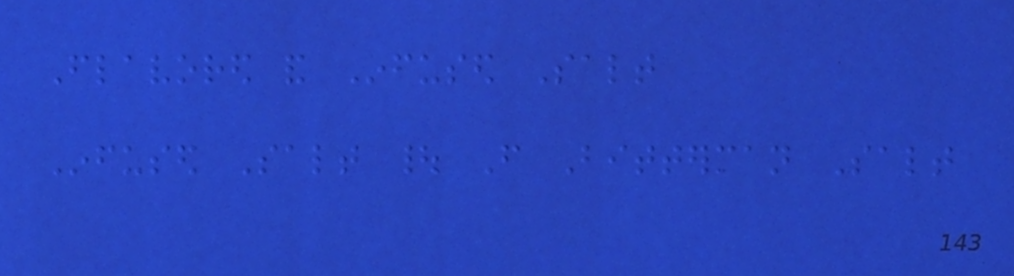Flavored and Infused Salt
Infused Salt | From Bitterman Salt
